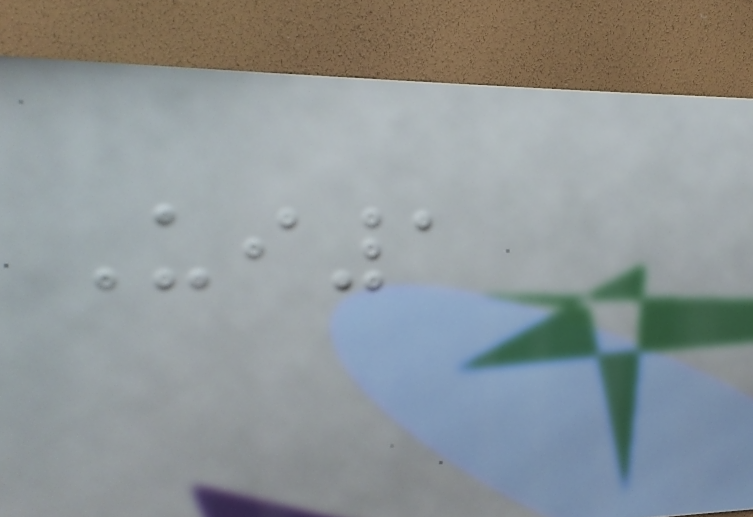Ui1
